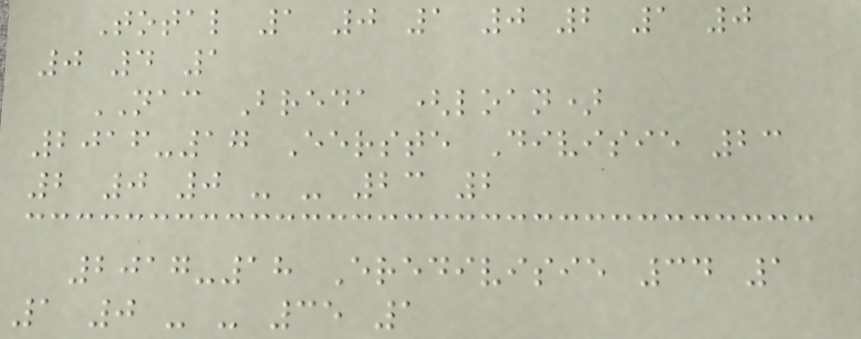Total 1 0 1 0 2 1 0
0 4 1
NAC Breda (loan)
2016-17 Eerste Divisie 23
2 0 0 - - 23 2
2017-18 Eredivisie 34 1
1 0 - - 35 1
